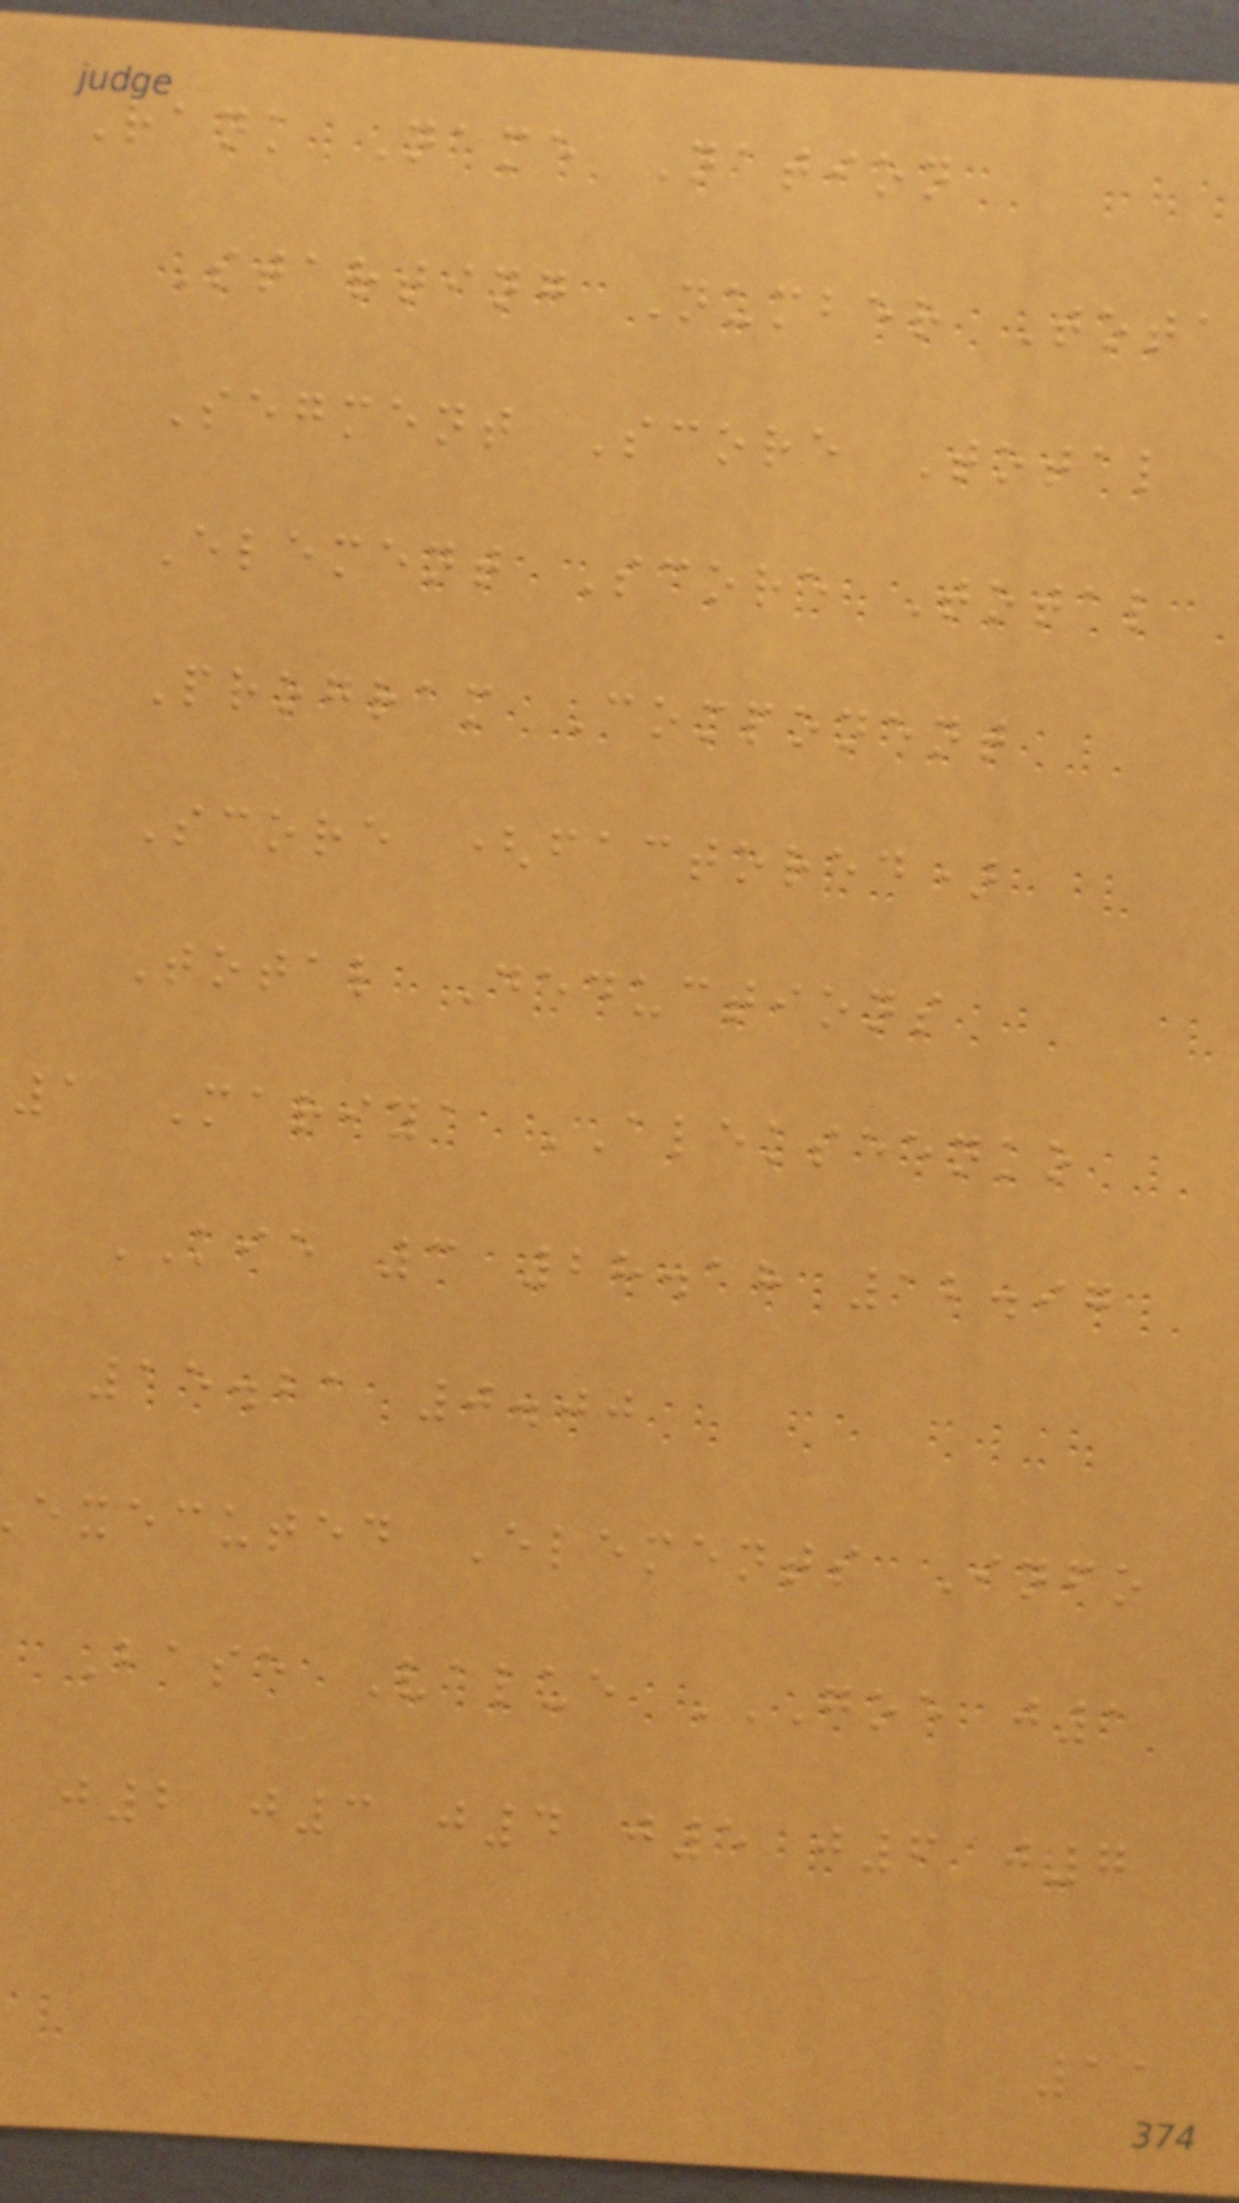Rank Name Nation
Starting Number Tota
Segment Score Total
Element Score Total
Program Component
Score (factored)
Total Deductions
1 Mariya ALEKSEENKO
KIE 3 28.18 12.97
15.21 0.00
executed Elements Info
Base Value GOE J1
j2 j3 j4 j5 j6 j7
11
